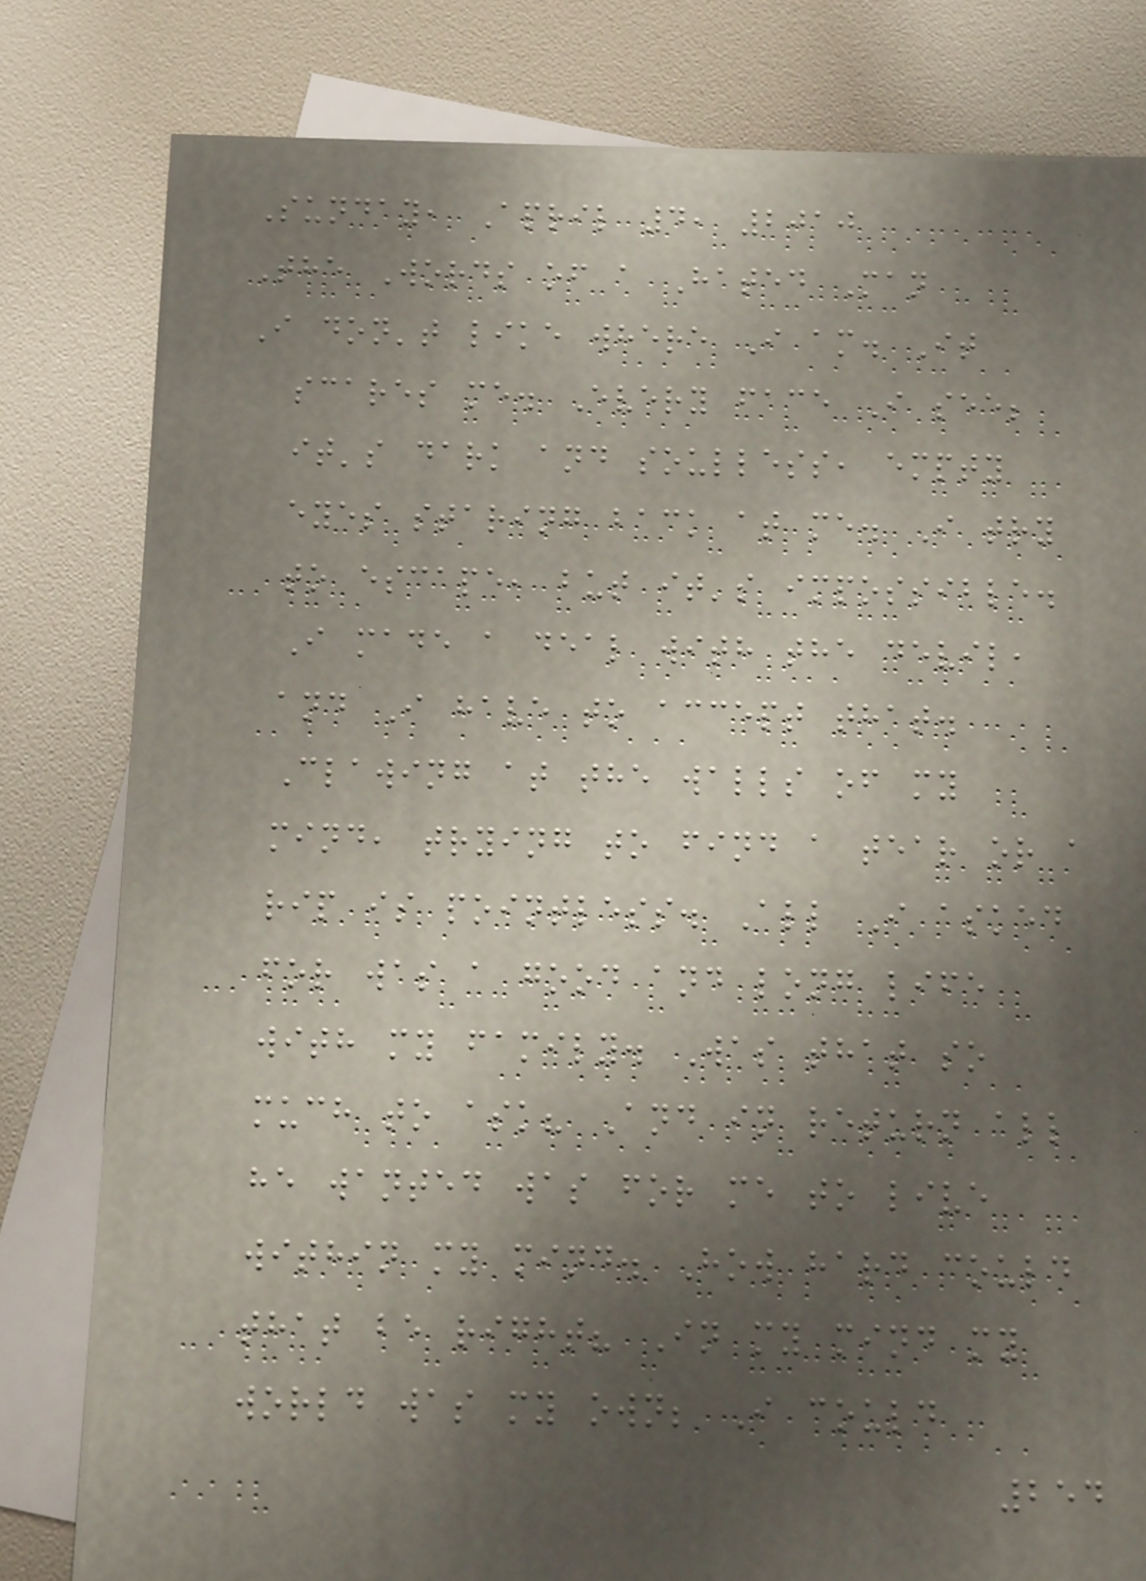Sunday, April 4, 2010
The Words of a Hated Man
I don't like where I am. It
scares me. Every face I see;
it's dark and soulless, empty
eyes staring back at me. I try
to escape, but it's impossible.
I made a deal with the devil,
and I have to accept that.
Clawing at the walls of my
mind, trying to find a tear or a
rip is pointless. All I asked
for was a good and long life
with my family. Was that so
much to ask? And in return all
he wanted was for me to live
within my mind. How hard could
that be right? In my mind my
world was my own; I could
254
